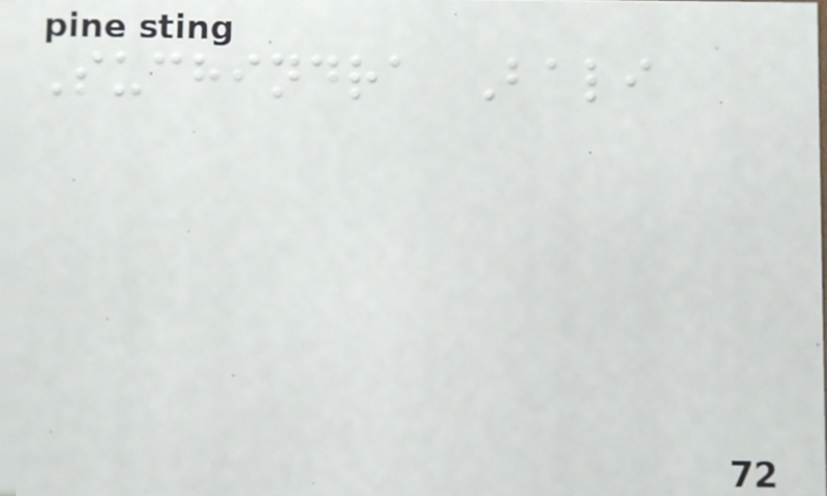Suchindra Bali
